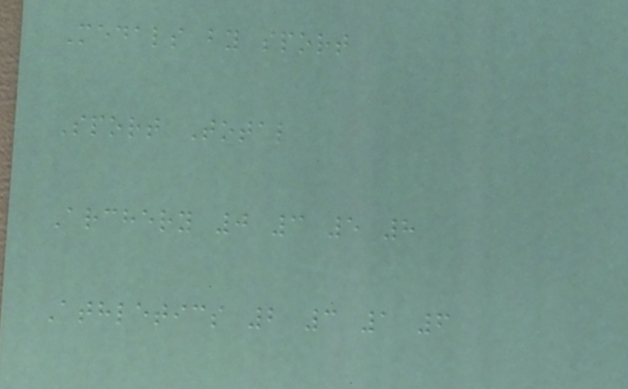Medals by sport
Sport Total
Archery 0 3 5 8
Athletics 2 3 1 6
